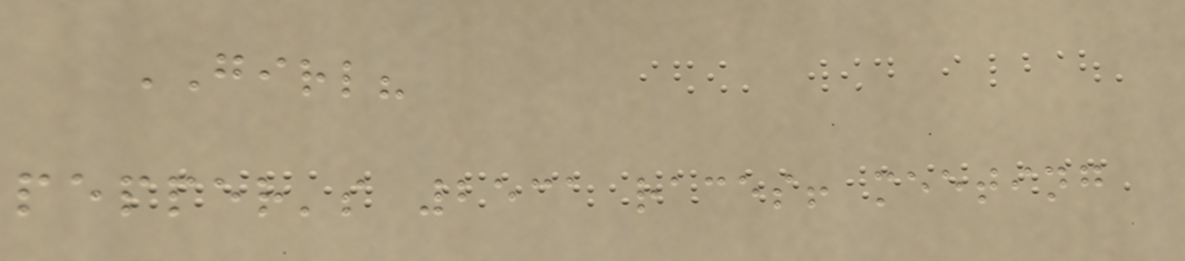GIRL?
pepper's 2531 races! meeting
